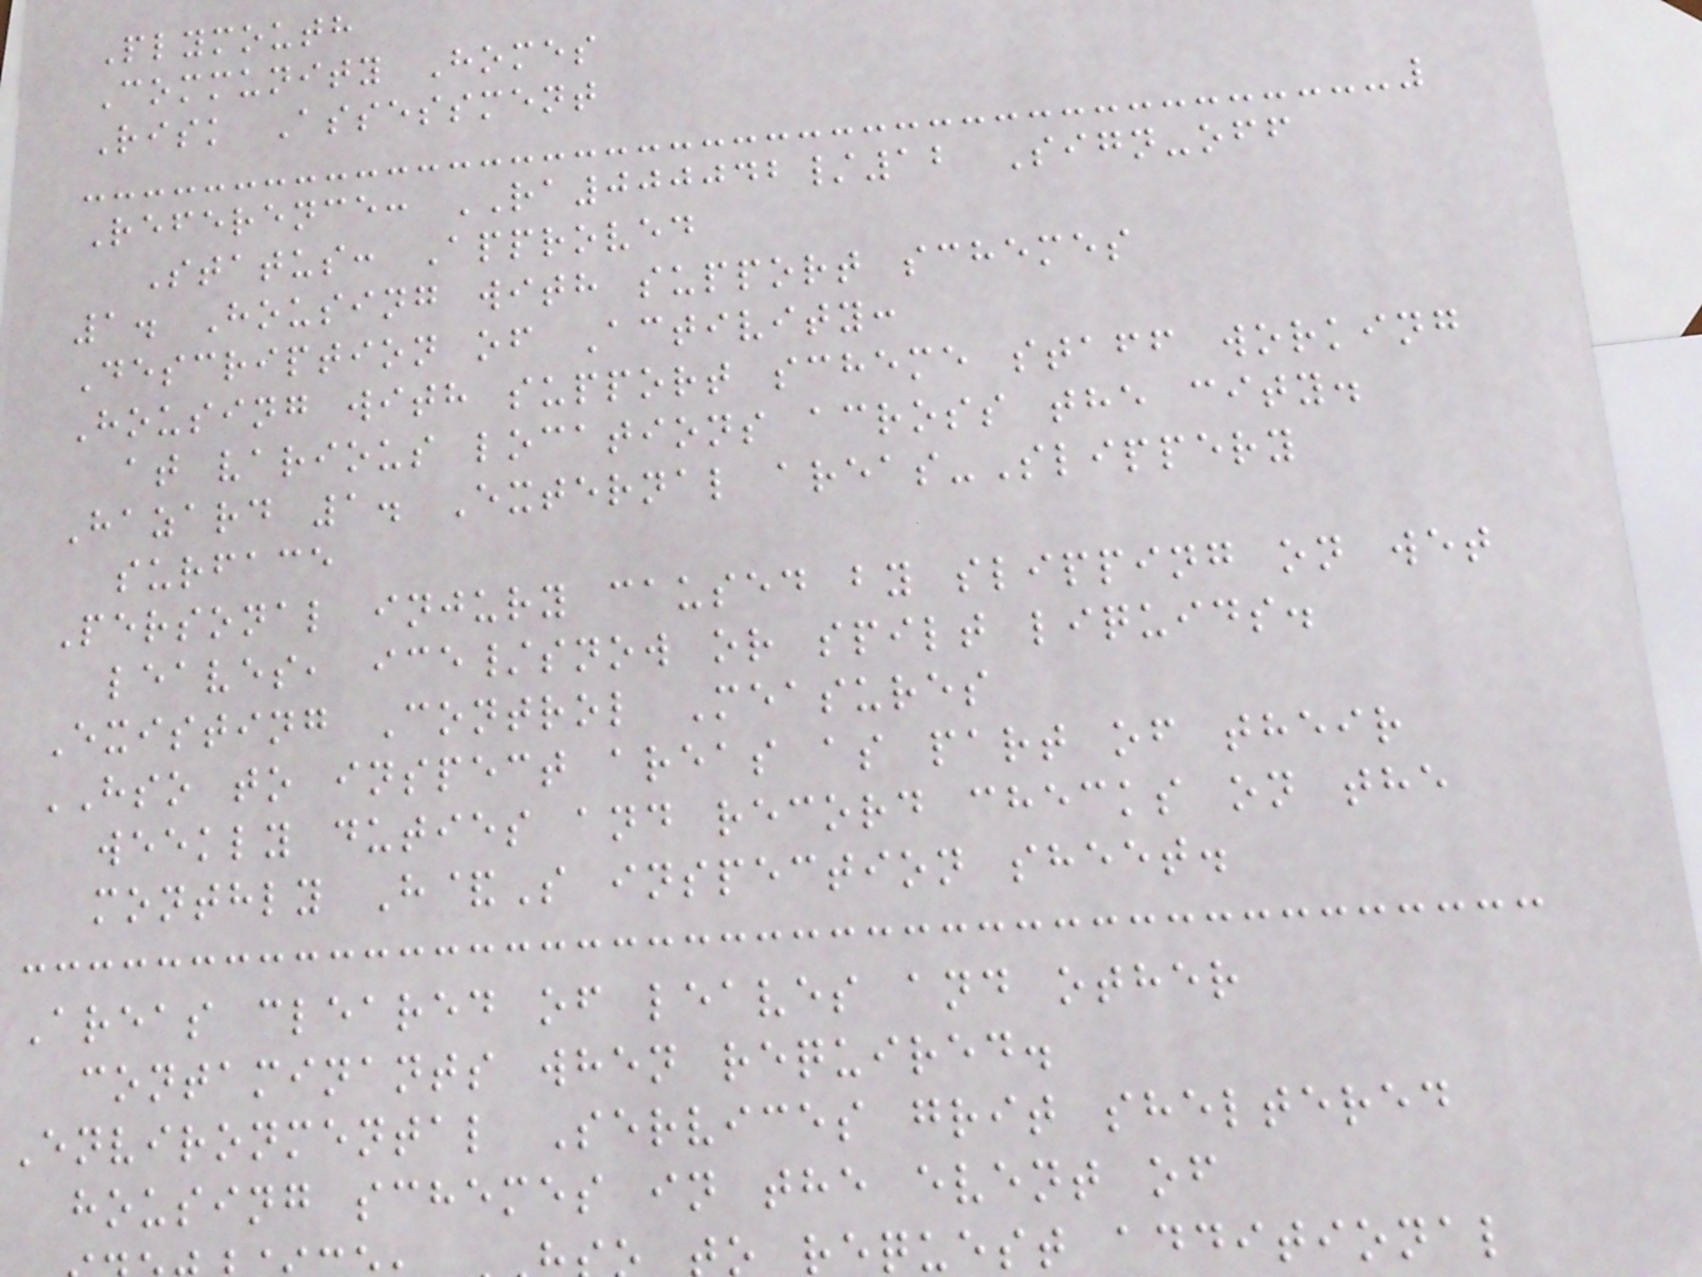Plymouth
Community Homes
Risk Assessment
Reference: RA000042/12 Sign-off
Status: Approved
1. Housing with support schemes
Description of Activity:
Housing with support scheme staff working
at various locations across the city.
Hazard 1. External areas-Slippery
surface
Personal injury caused by slipping on wet
leaves, ice/snow or spilt liquids.
Existing Control Measures
HSO to inspect areas as part of their
weekly duties and record checks on the
monthly H&S inspection sheet.
Areas cleared of leaves and other
contaminants when required.
Environmental Services grit sheltered
housing schemes in the event of
request additional
